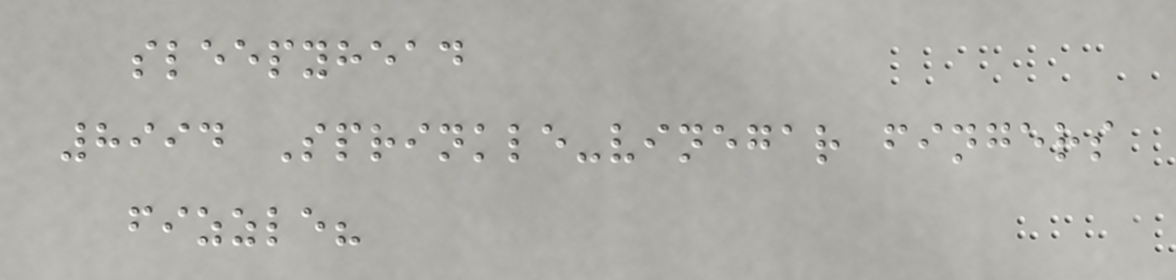sleepyhead
8994 Sprinkle-vinegar fingers
fizzle?
